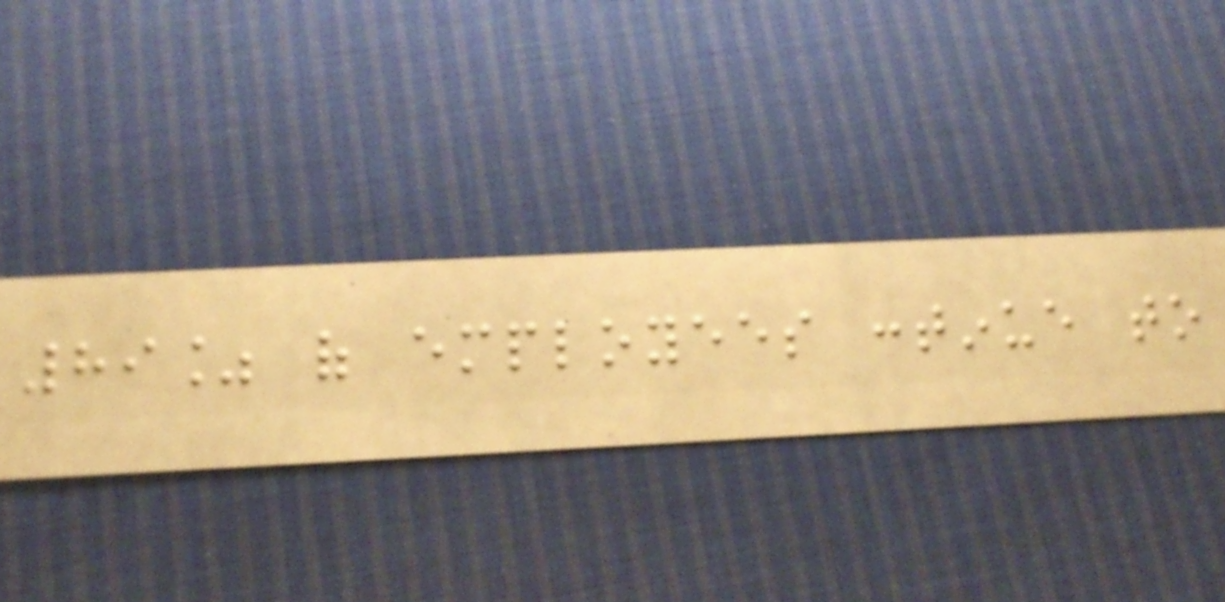89% of employees continue to
